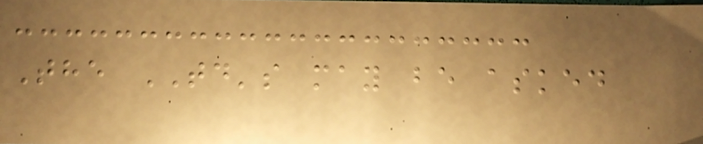The TD's may be asked
